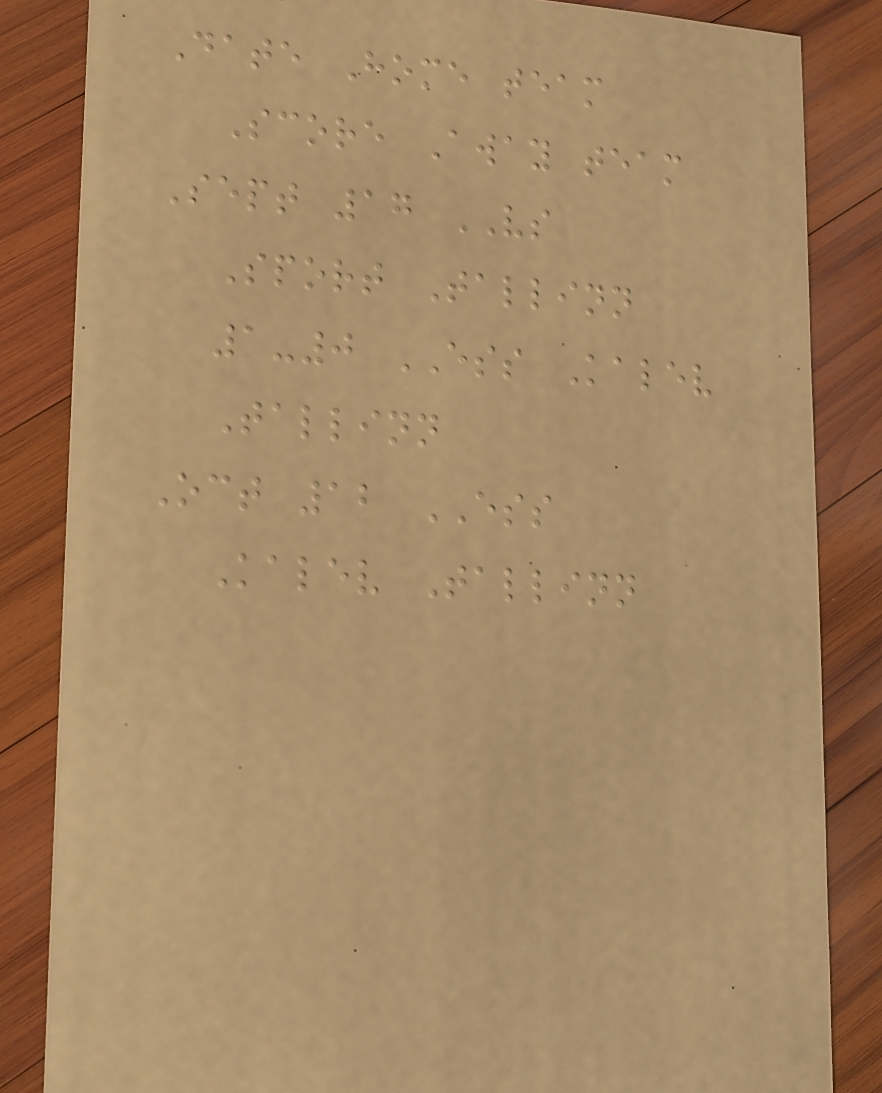Date Home team
Score Away team
Sept 17 VS
Sport Tallinn
1-0 ESS Kalev
Tallinn
Oct 12 ESS
Kalev Tallinn
